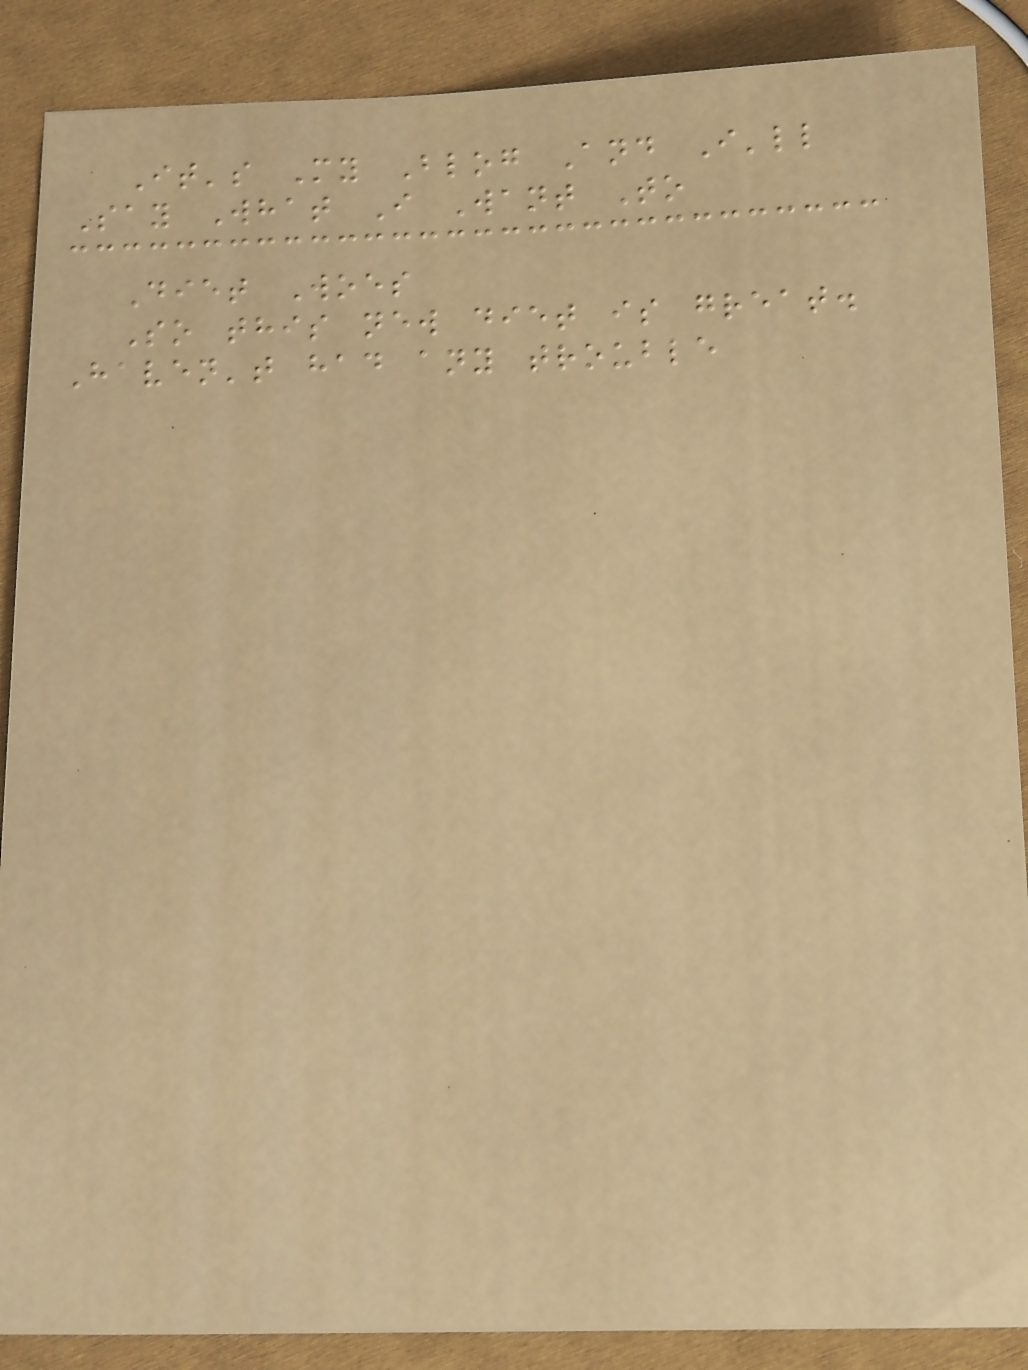It's My Blog And I'll
Say What I Want To
Diet Woes
So this new diet is great.
Haven't had any trouble
